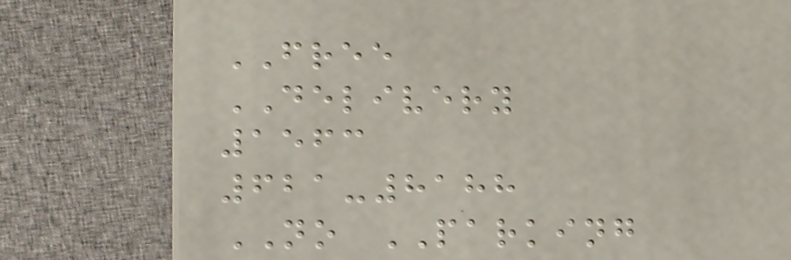FREE
DELIVERY
1563
621-8188
NO PARKING
